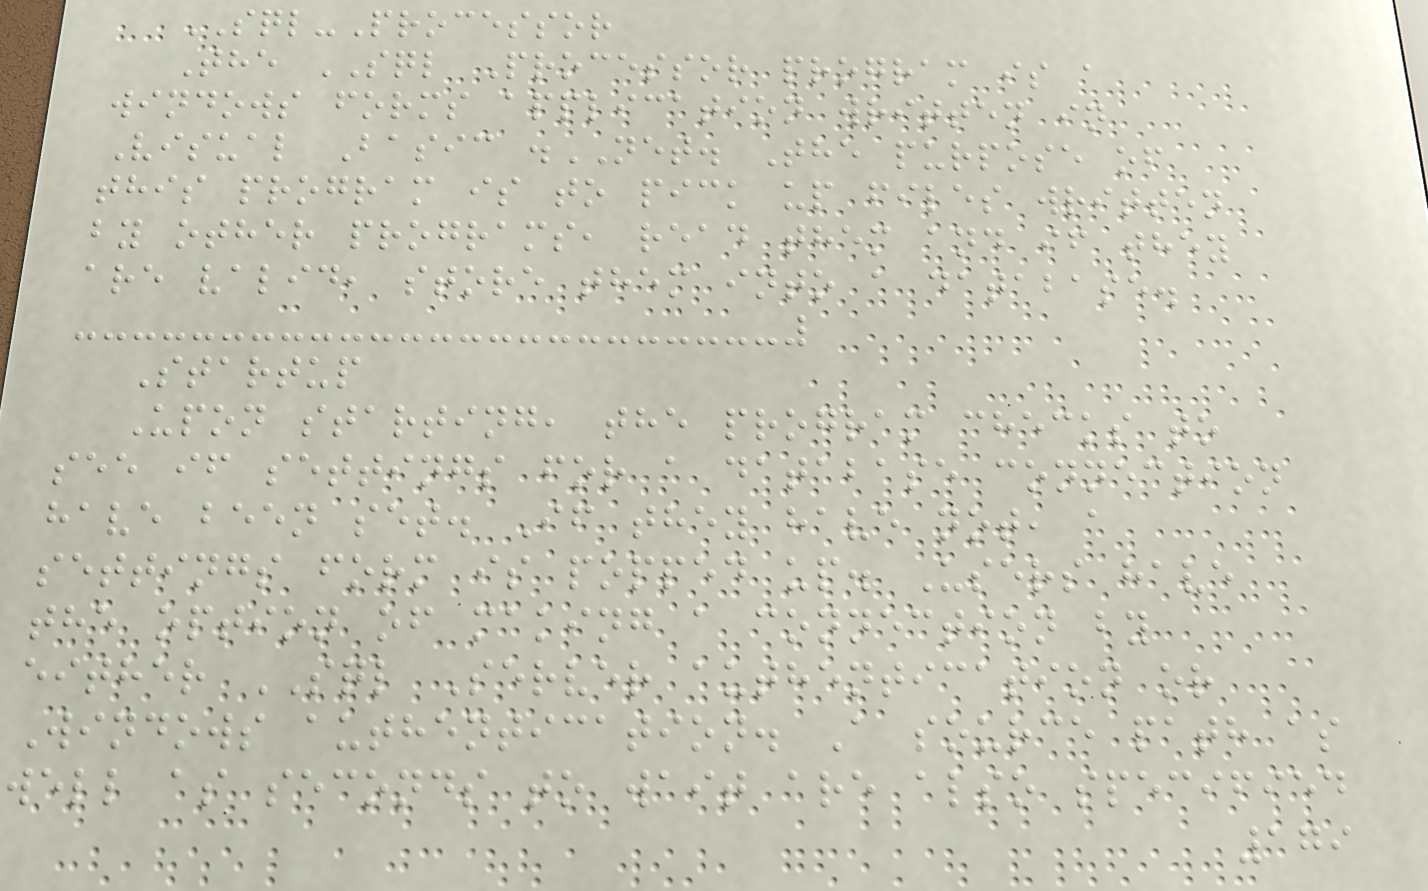SQL-Processor
The SQL Processor program is a
windows forms application written in
Visual Basic .NET. The purpose of
this program is to pick up files written
by other programs, read them and if they
are valid, store them into a database.
Startup
Upon starting, the program checks to
see if settings for a database connection
have been set. If they have not, a
settings form is popped up. Users have
the option of making a connection by
either SQL Server authentication or
Windows authentication. A source path as
well as seconds to wait are also specified
179
